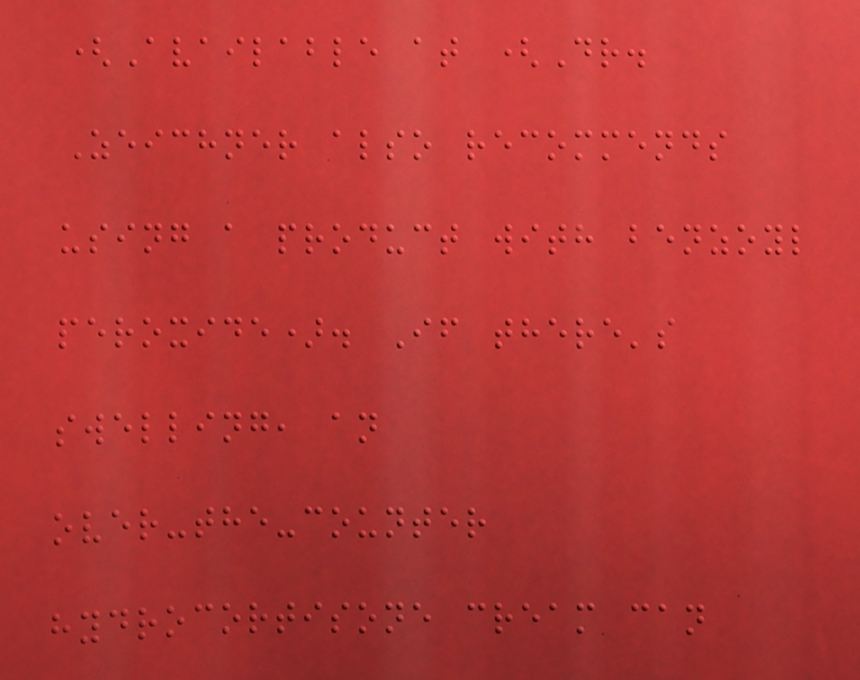(Available at (Dr.
Zeichner also recommends
using a product with benzoyl
peroxide). If there's
swelling, an
over-the-counter
hydrocortisone cream can
